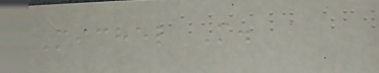Michel M.
